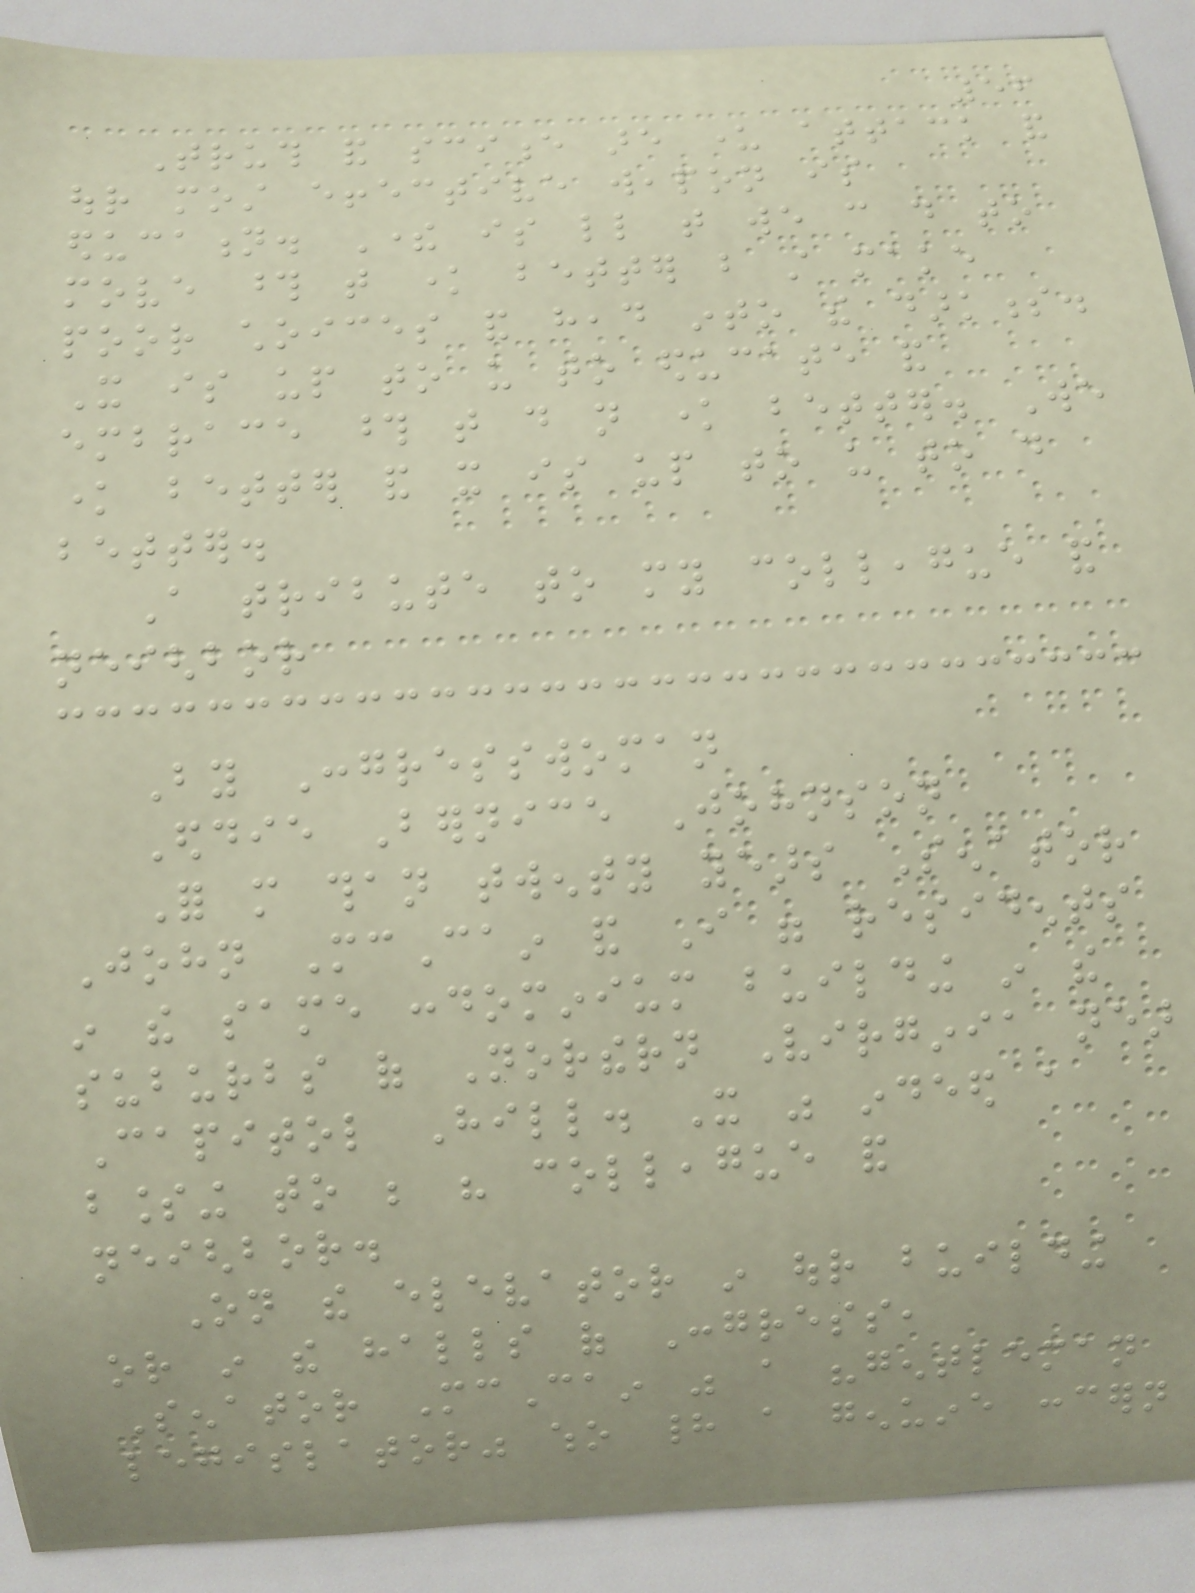56
Truth and science are under attack and
our most effective weapon is
education. There is little that we can do to
move those that know better but still make
poor choices and head into the darkness.
It is up to us to educate and
embrace those that do not know better. We
know better and it is up to us to do
better.
A tribute to my colleague and
neighbor
By Congresswoman
Eddie Bernice Johnson
For more than twenty years Senator
John McCain and I were residents
in the same condominium building in the
suburbs of Northern Virginia near
Capitol Hill. It was indeed a
blessing to be his colleague and
neighbor.
On the elevator in our building
or in the halls of Congress,
Senator McCain was a "gentleman
legislator" who had a genuine concern
